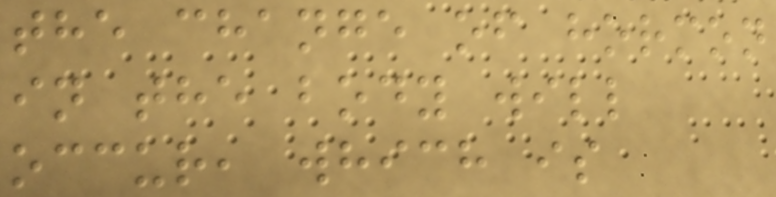the change of hormon
in the body will
occur, which is
